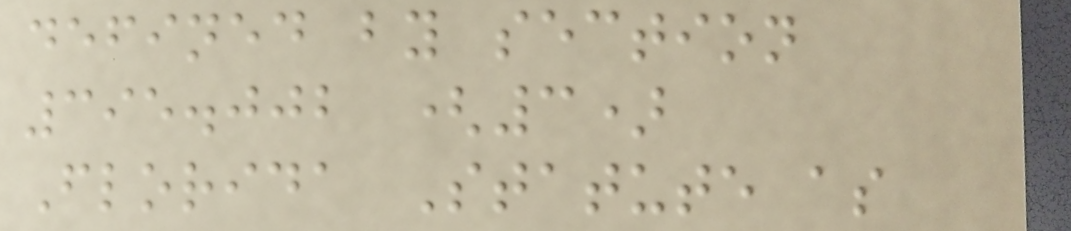defined by section
395.002 (3)
Florida Statute as
